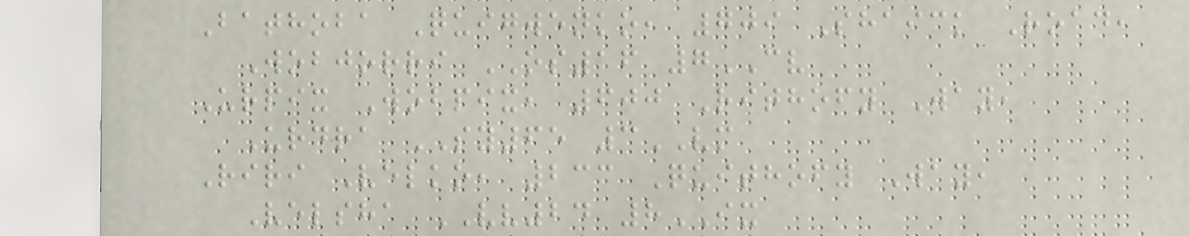Bathoba Quigwenko, 709 Shaick Road,
Wobjorri OS16 7CV
Urpix Wobpix, 600 Rithofy Way,
Urdra SY65 3VM
Riri Velko, 233 Quithofy Way,
Velsha VV24 8IX
